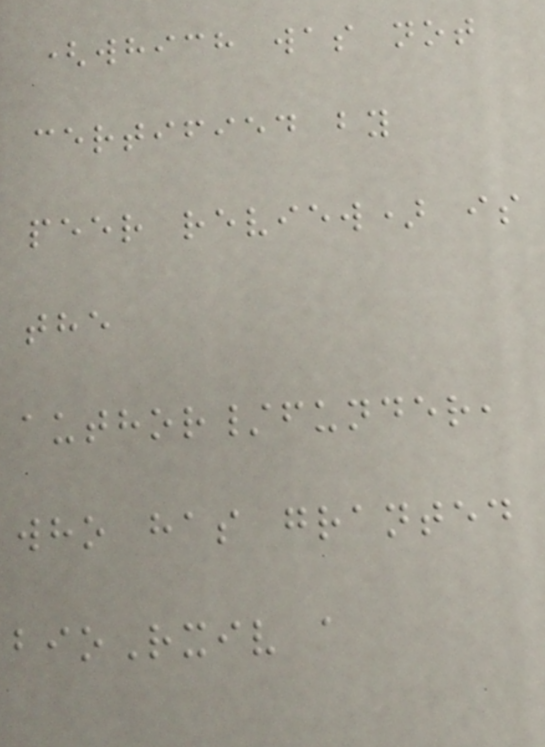(which was not
certified by
peer review) is
the
author/funder,
who has granted
bioRxiv a
